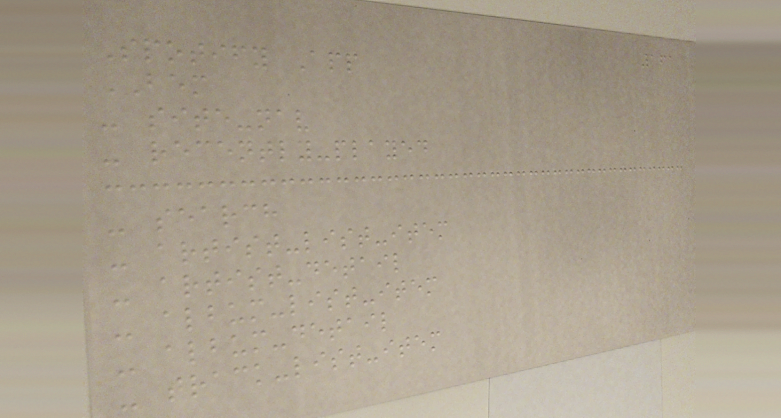161
Spotify App
BEM
- site-nav
- recently-played
- search
- artist-list-item
- artist-detail
- album-list-item
- album-detail
- track-list-item
